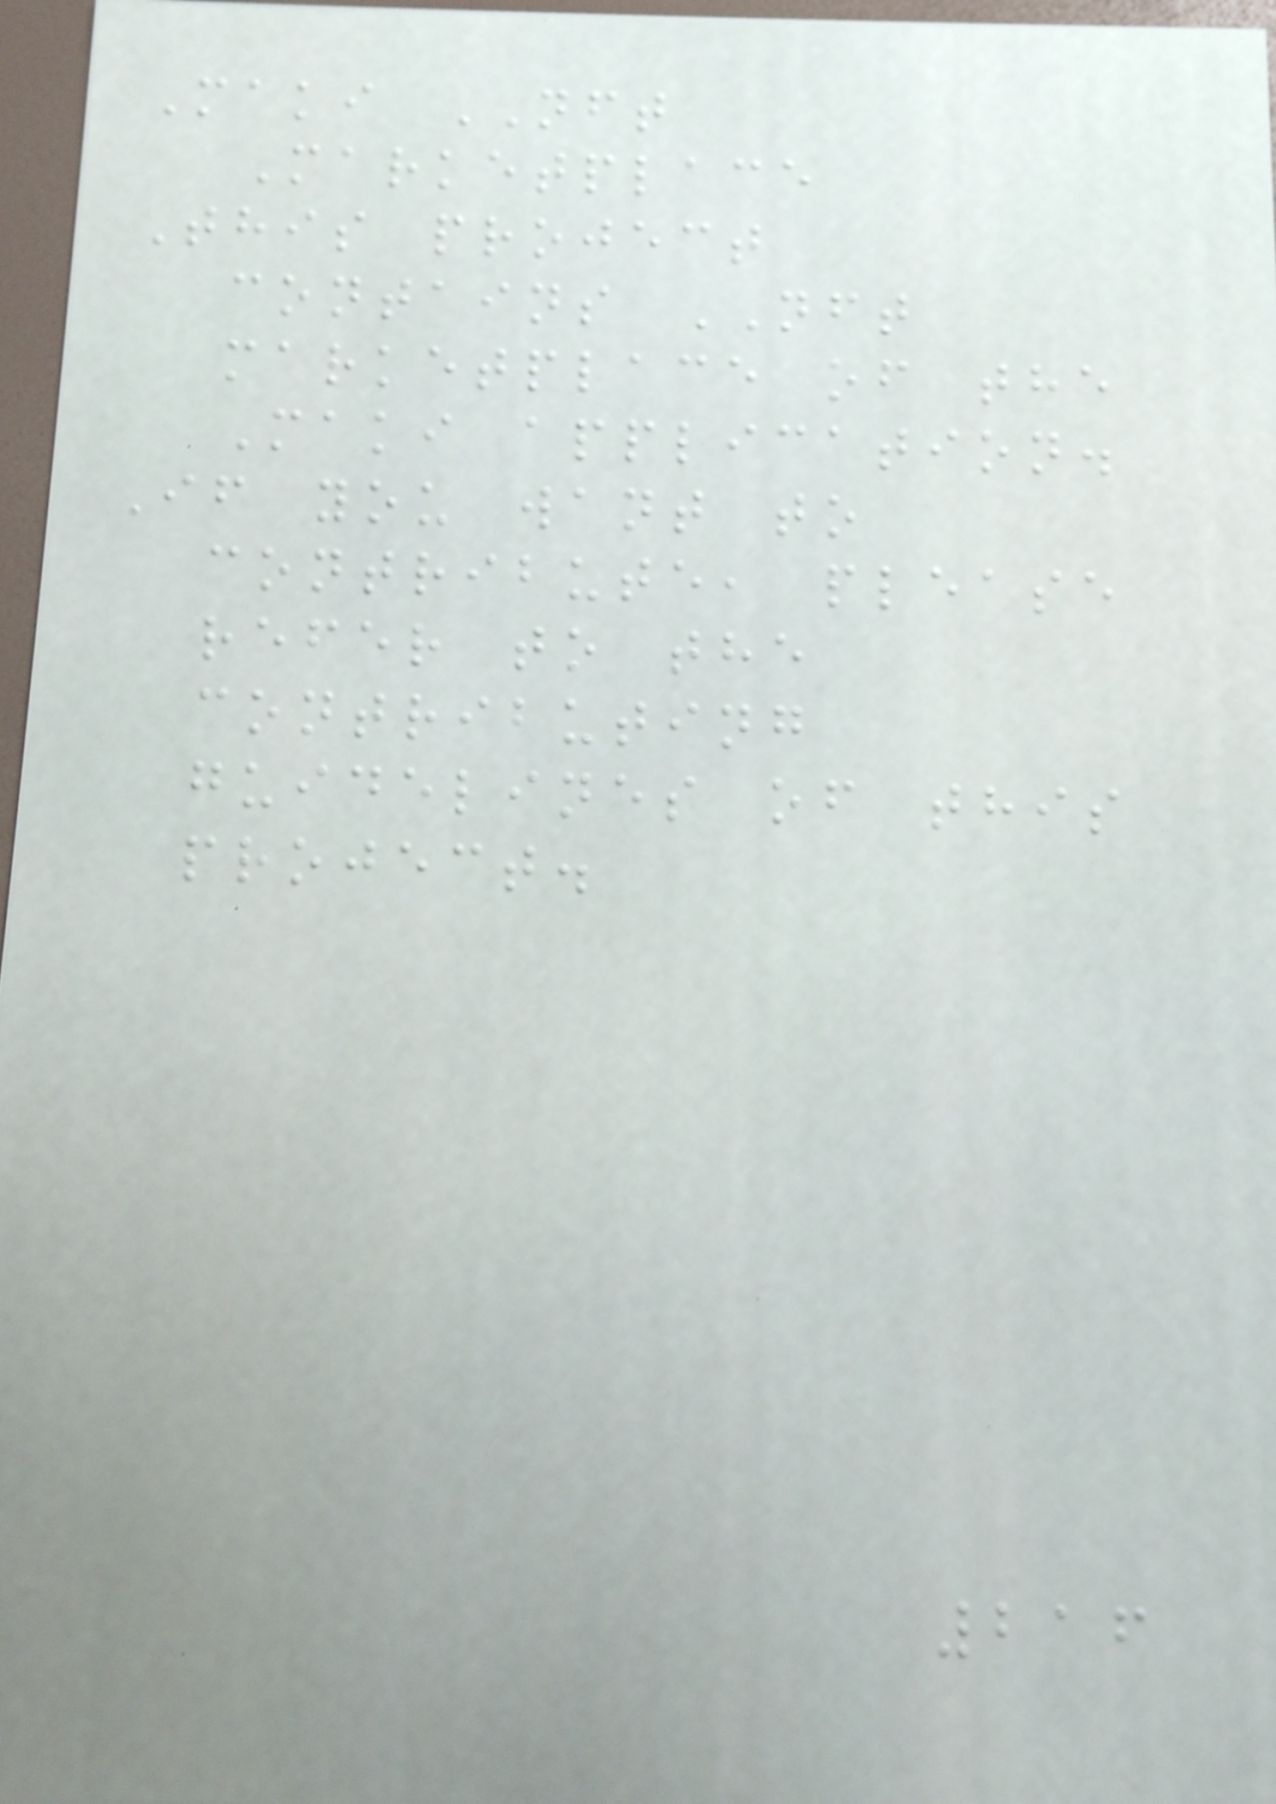Maki NFT
Marketplace
This project
contains NFT
marketplace of the
Maki application.
If you want to
contribute, please
refer to the
contributing
guidelines of this
project.
216
